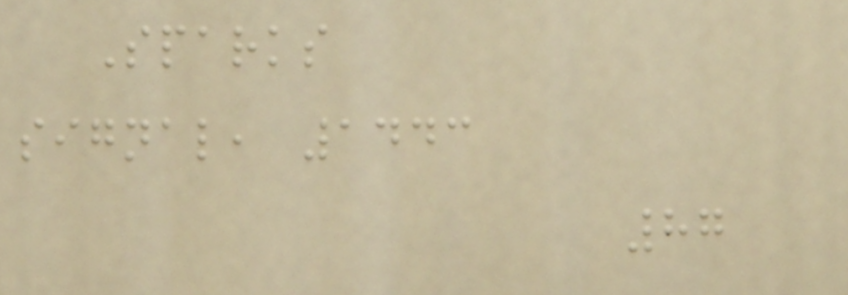Sparks
signal, 1443
87
